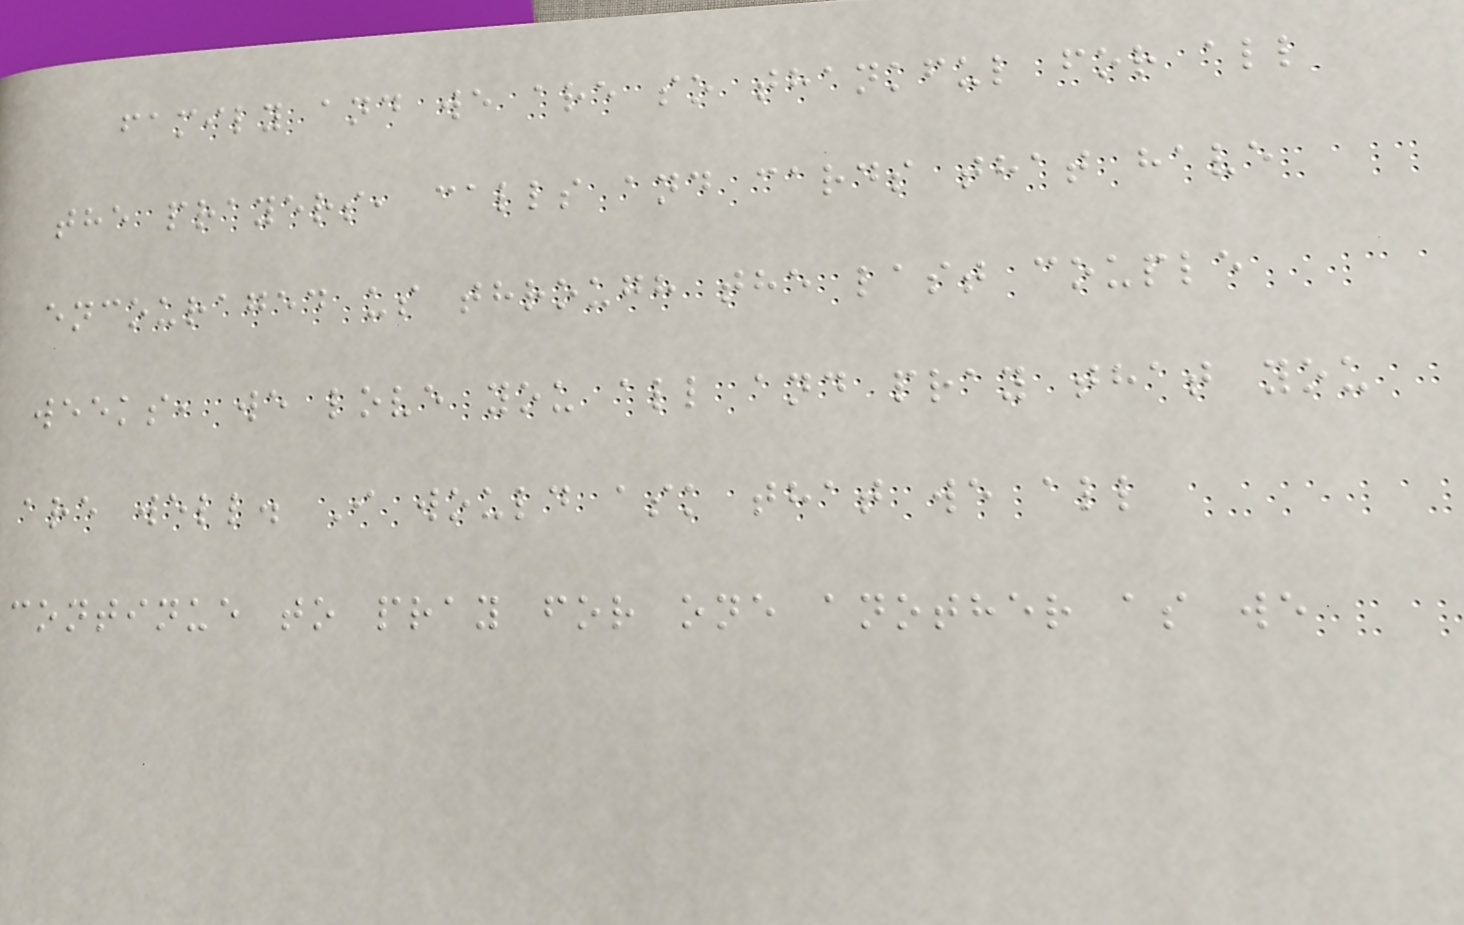family and we are so thankful for all
the prayers, calls and cards that have
encouraged us through the last couple
weeks, we love you all and pray that you
are well. I would ask that we all
continue to pray for one another as we
